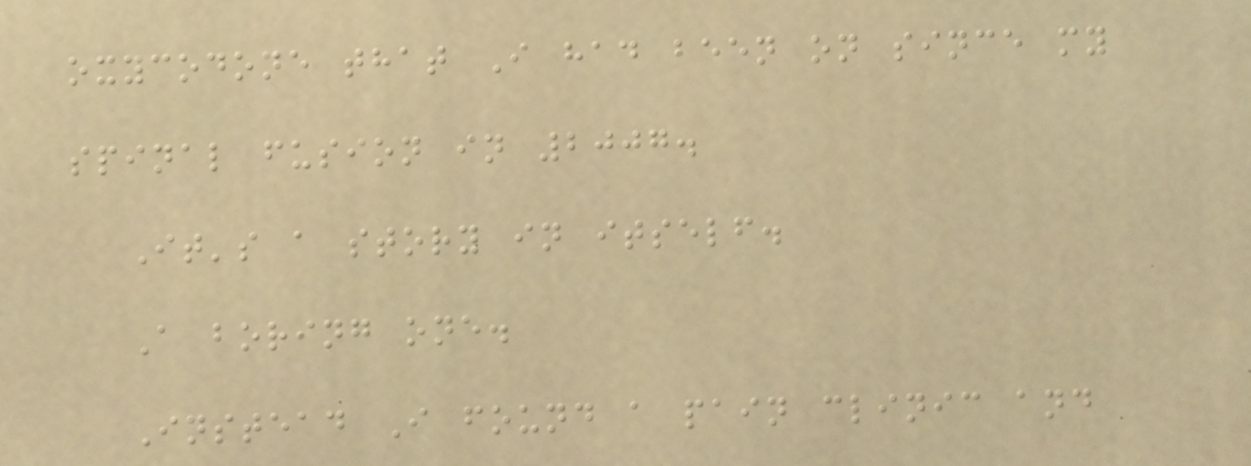oxycodone that I had been on since my
spinal fusion in 2007.
It's a story in itself.
A boring one.
Instead I found a pain clinic and
